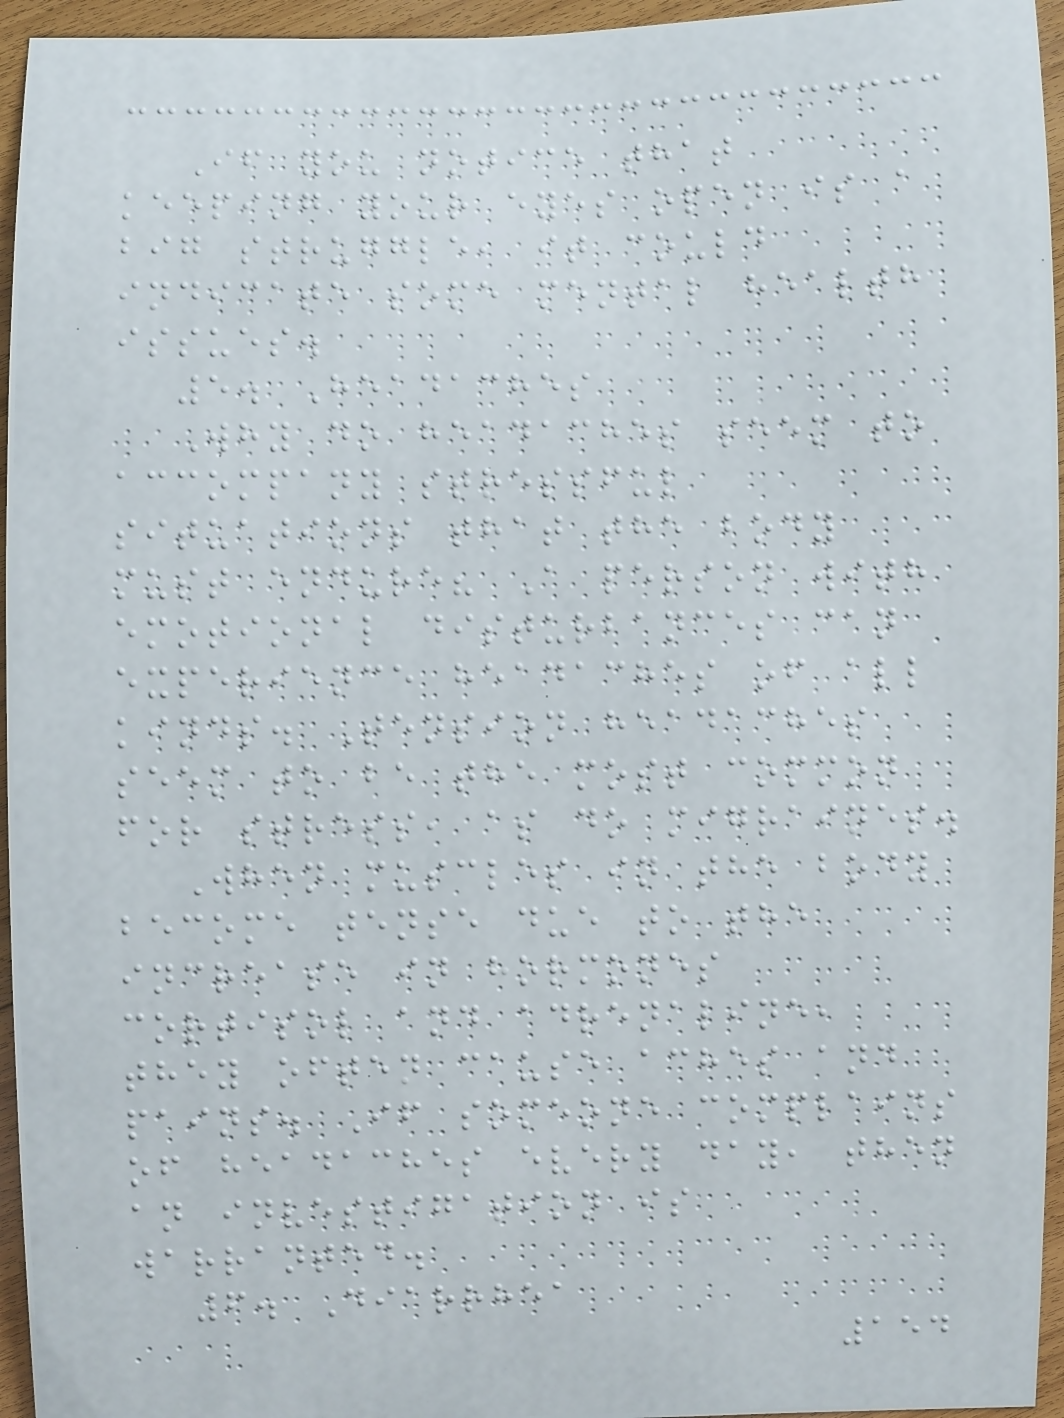If you notice that
keeping your eyes open is a
big struggle, it could
indicate some mental health
issues.
5. Headaches
Why do headaches seem to
accompany stressful
situations that the body
must endure? A person with
emotional disturbances can
experience headaches of all
kinds. Tension headaches
seem to be the most common
for stress, as do migraines.
When muscles in the body
become tense due to the
increase in hormones
cortisol and adrenaline,
they often cause aches and
pains. If someone complains
of headaches every day, then
an investigation is
warranted.
6. Diarrhea
154
